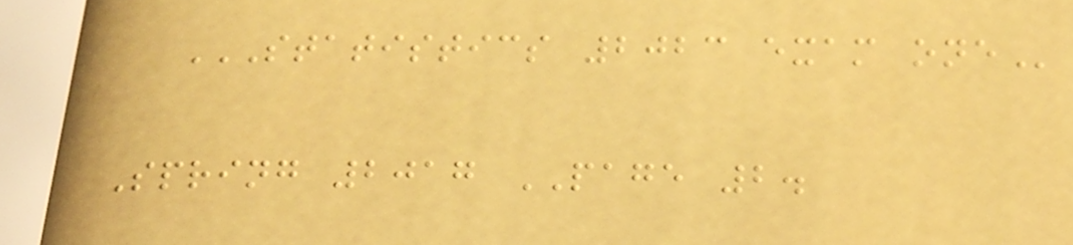STATISTICS 2023 EXAM ONE
Spring 2017 PAGE 2.
